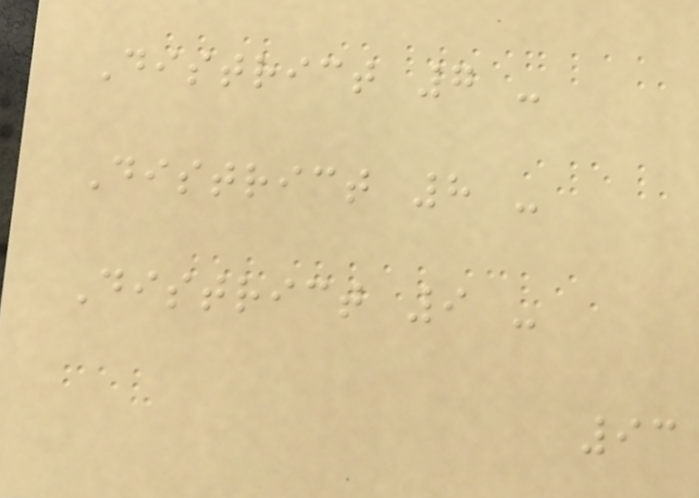District 7 -
District 8 -
District 9 -
93
